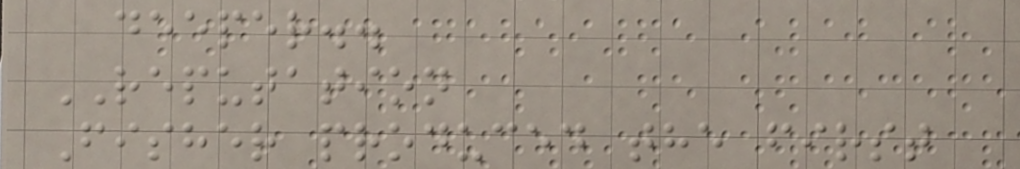deeper..
REPUTATION
Fisher produced the first
